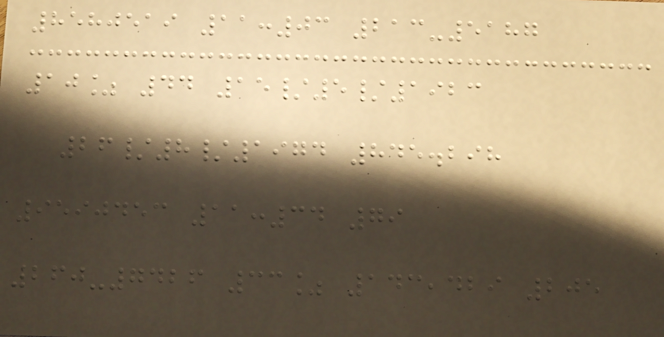8580519 11:03 213-5187
10% 44 15/5/1923
26/8/1974 845.298
9590453 11:34 79
260-7426 33% 143,429 205
